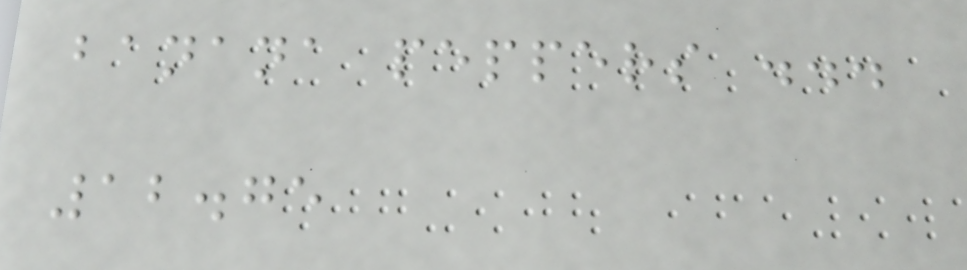banana peppers ...
12.75
